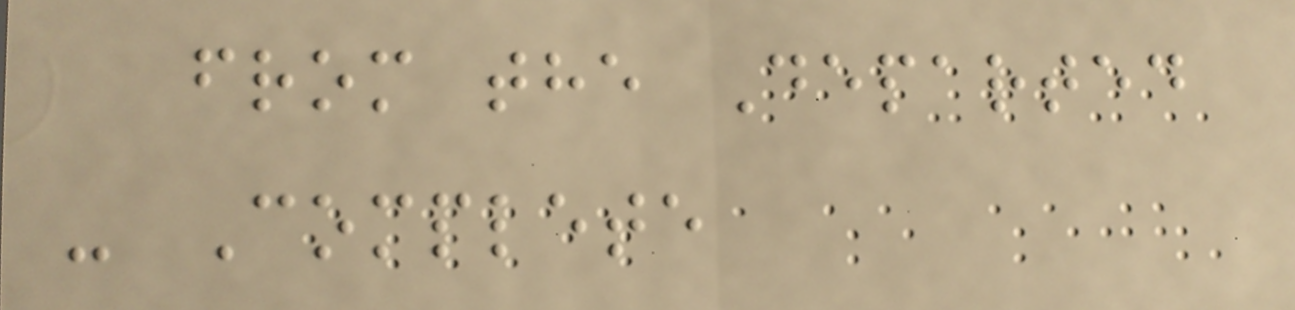from the Departed
- Complete
